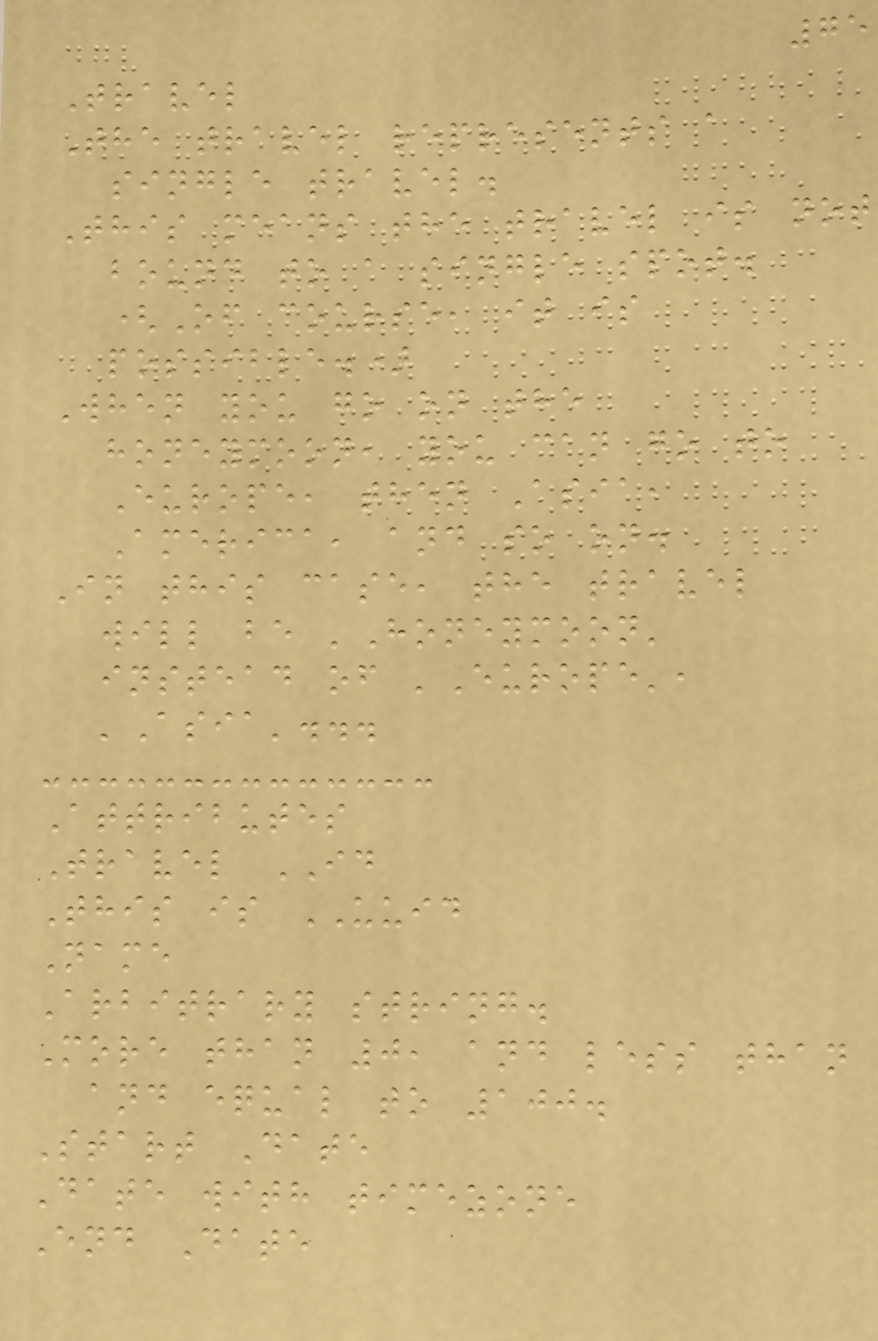75
Travel
The travel represents a
single travel.
This means the travel is not
bound to a single spot.
(Of course, it is
possible.)
When you go on the
honeymoon, you can go to
Europe, then Asia,
America, and so on.
In this case, the travel
will be 'Honeymoon'
instead of 'Europe',
'Asia'...
Attributes
Travel ID
This is UUID
Name
Arbitrary string.
More than 0, and less than
and equal to 100.
Start Date
Date with timezone
End Date
